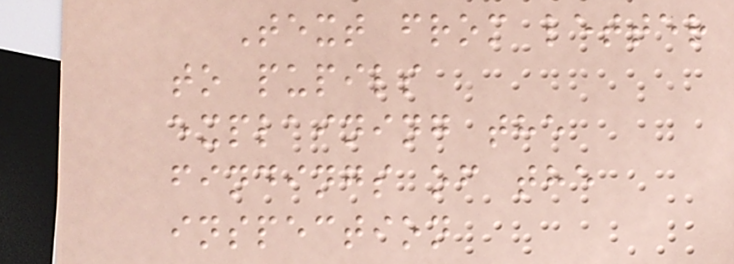Text from letter
to pupils
explaining the
findings of the
inspection
